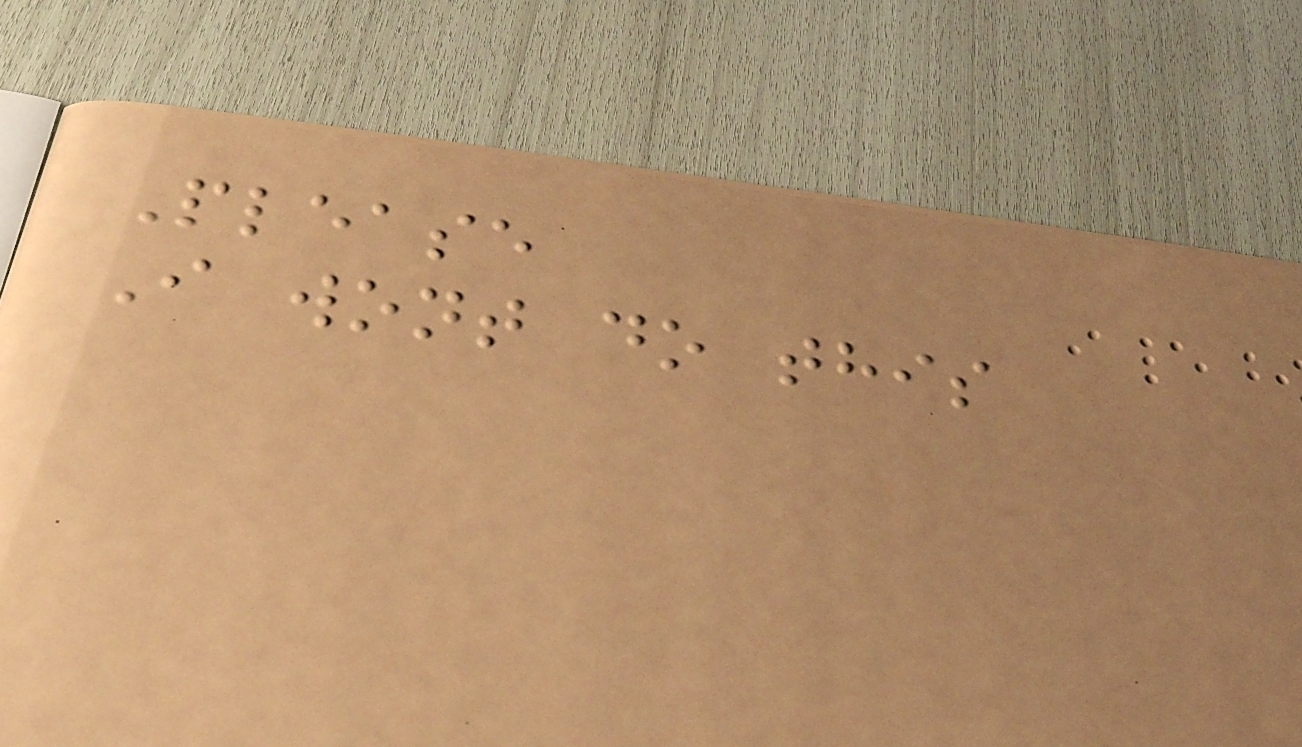Please
I wont do this
